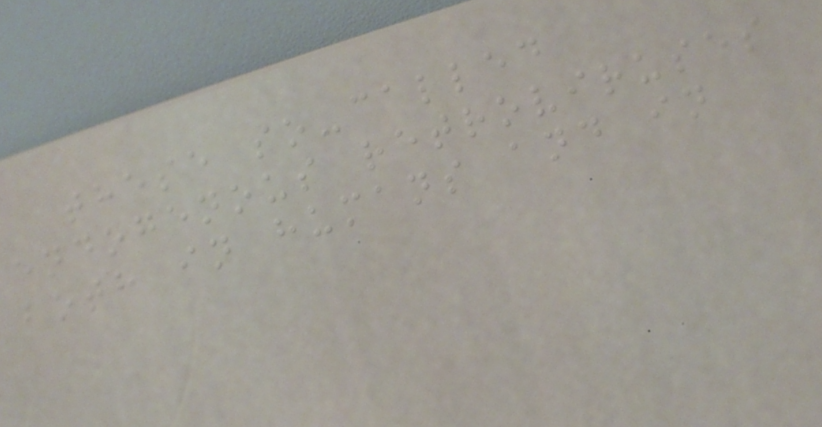these so-called
endogenous retroviruses
both in humans and in
